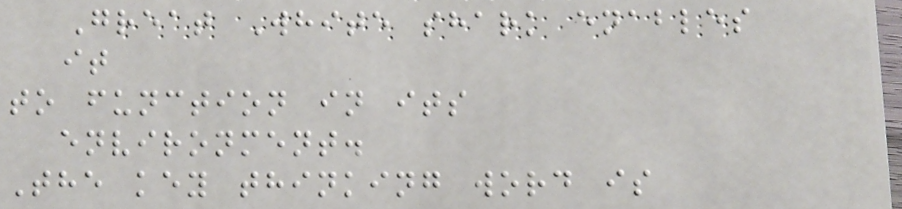Great White shark enables
it
to function in its
environment.
The key thinking word is
